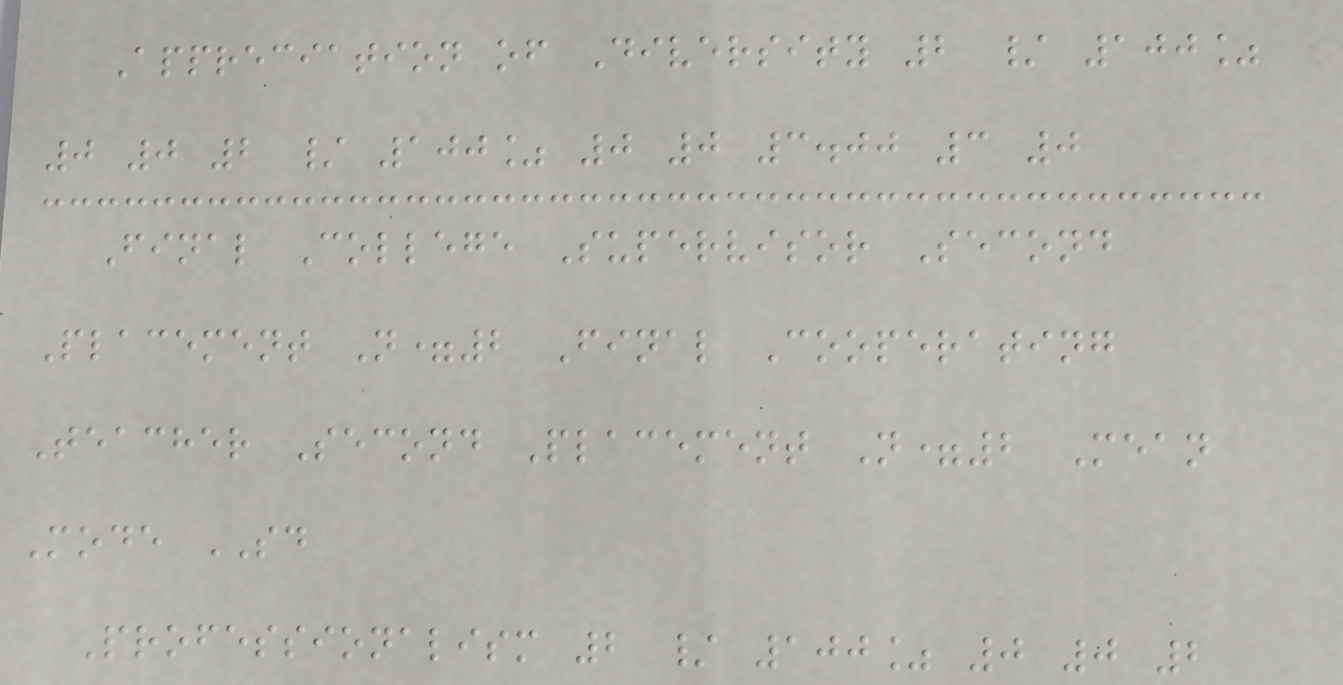Appreciation of Diversity 2 / 100%
0 0 2 / 100% 0 0 3.00 3 0
Final College Supervisor Second
Placement N=2 Final Cooperating
Teacher Second Placement N=2 Mean
Mode SD
Professionalism 2 / 100% 0 0 2
